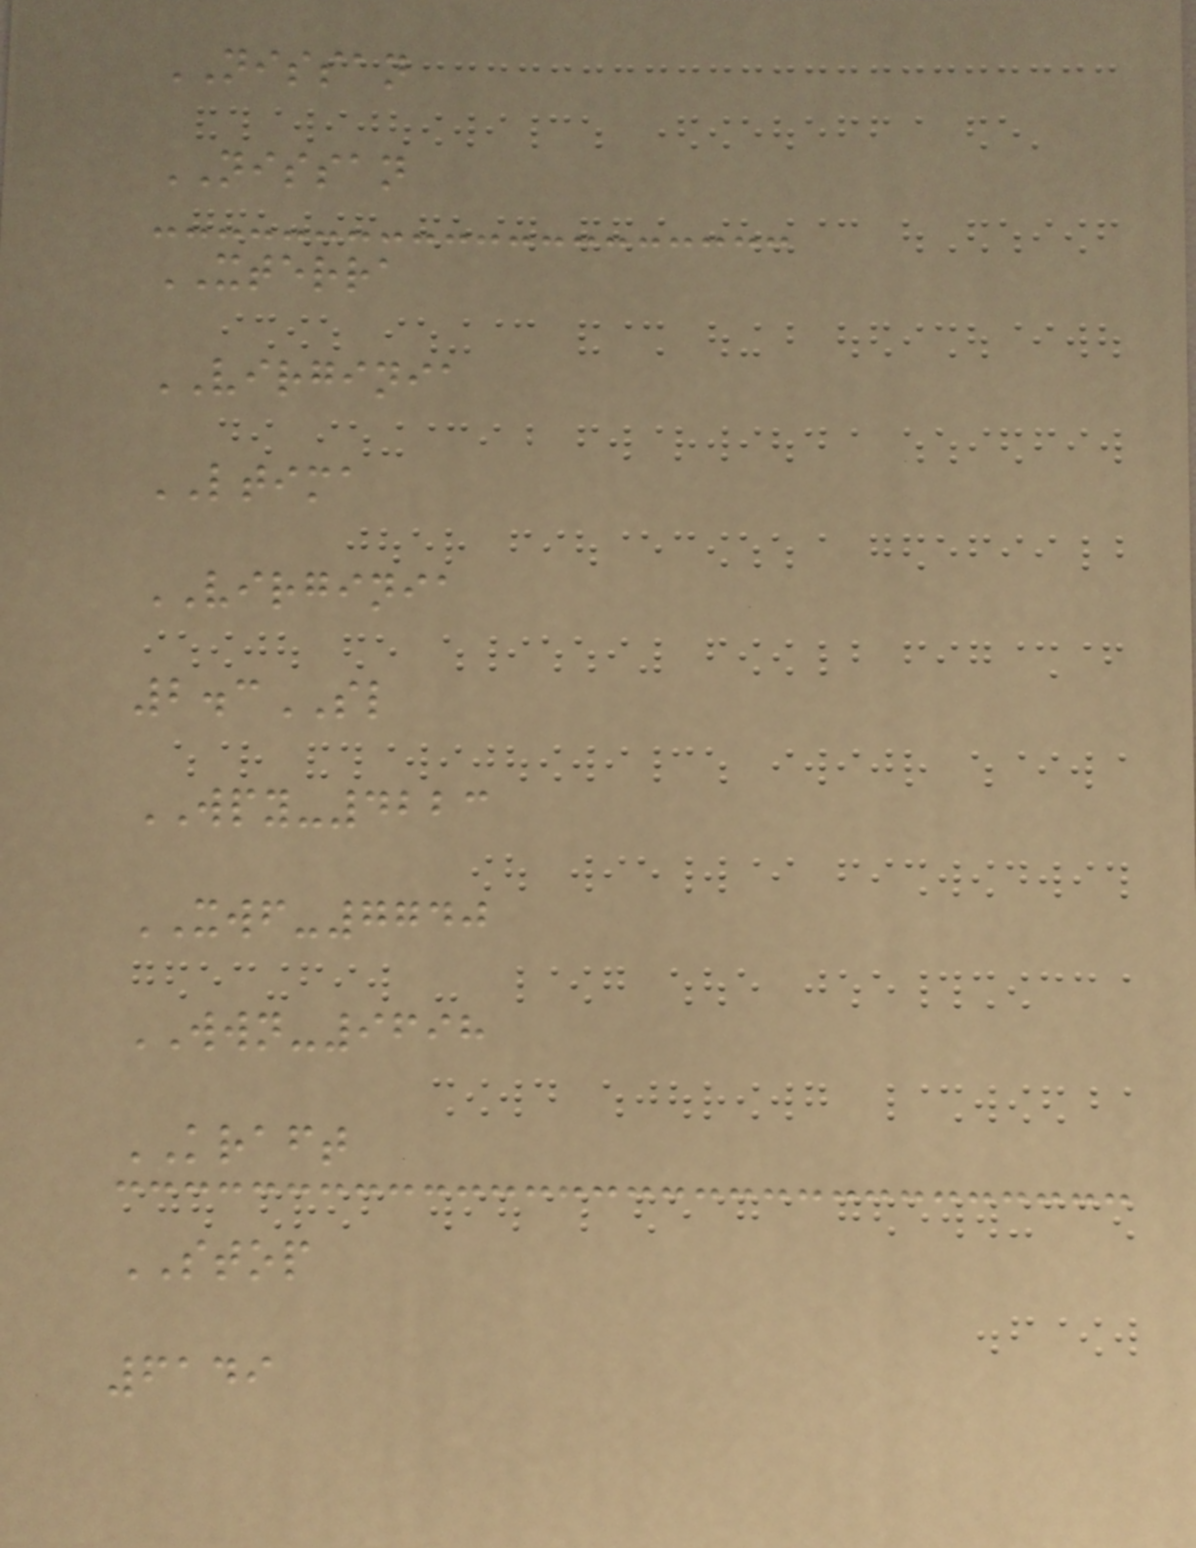NISSAN
NISSAN
XTERRA
VIRGINIA
LTIMA
VIRGINIA
2.3SL
WPY-4223
XWF-7740
WWN-9698
KRAFT
STOP
6149
